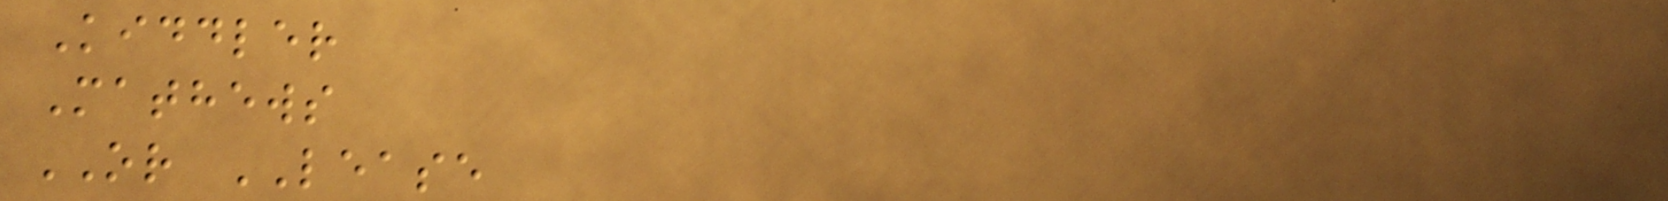Kiddler
Mathews
OR LEASE
